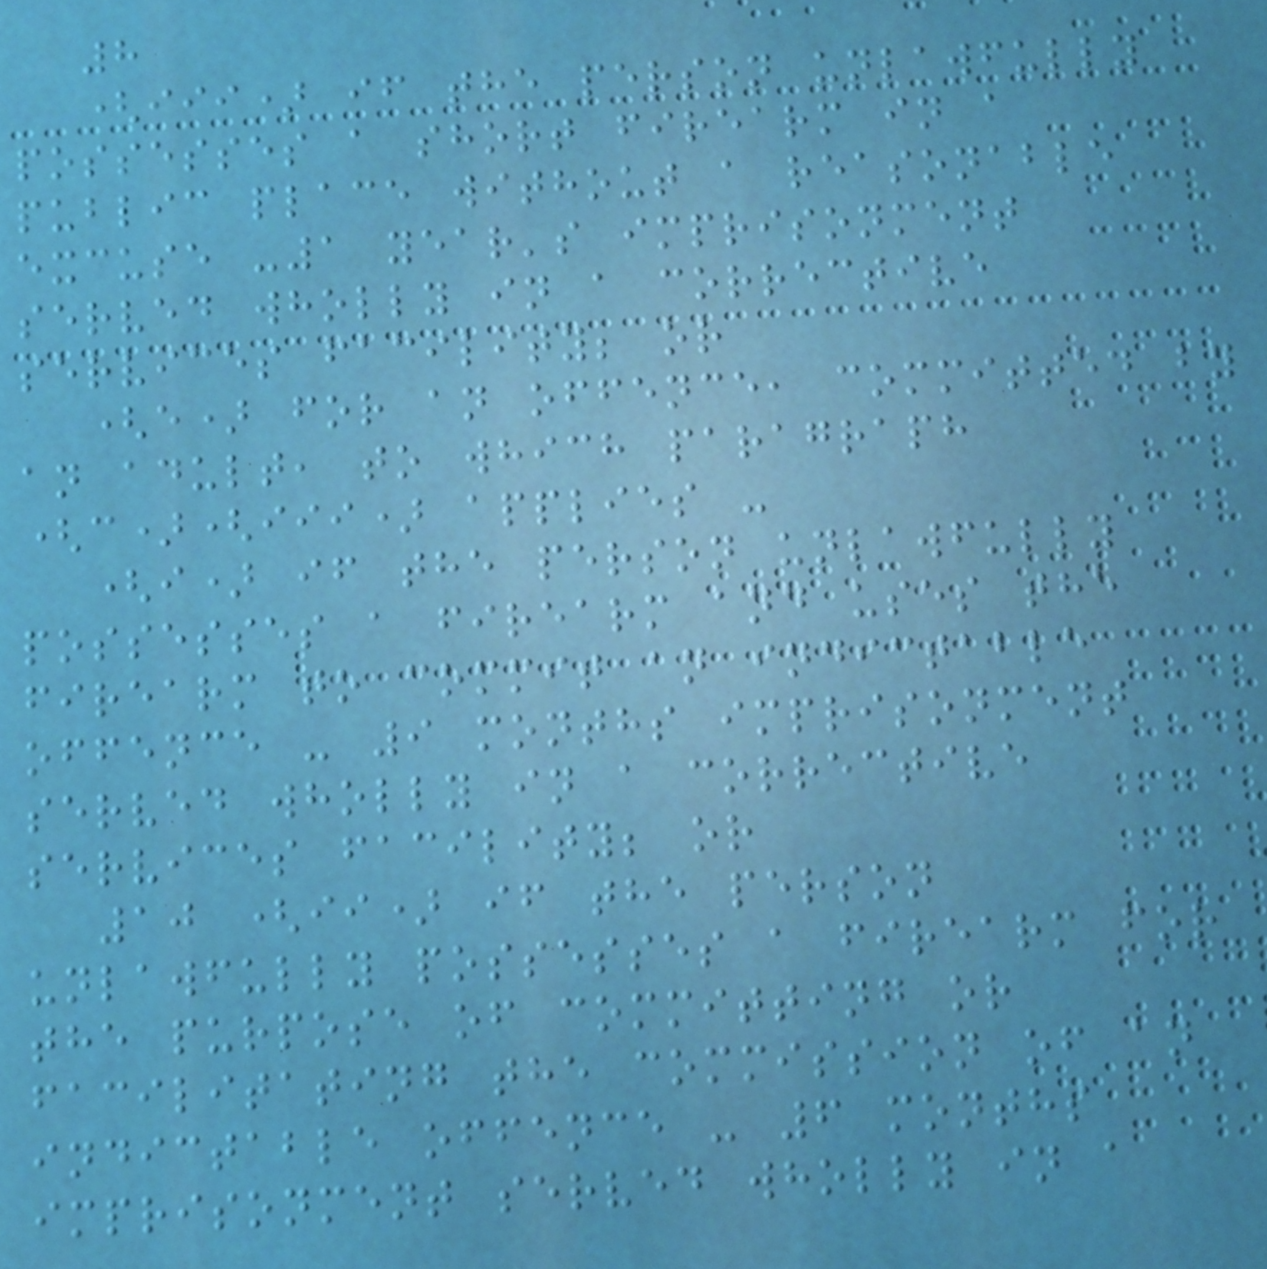8
(iii) if the person unlawfully
possesses a short firearm in a
public place without a reasonable
excuse -1 year's imprisonment
served wholly in a corrective
services facility; or
(e) for an offence, committed by
an adult, to which paragraph
(c)(iii) applies -
(i) if the person unlawfully
possesses a firearm and uses the
firearm to commit an indictable
offence - 9 months imprisonment
served wholly in a corrective
services facility; or
10 (ii) if the person
unlawfully possesses a firearm for
the purpose of committing or
facilitating the commission of an
indictable offence - 6 months
imprisonment served wholly in a
